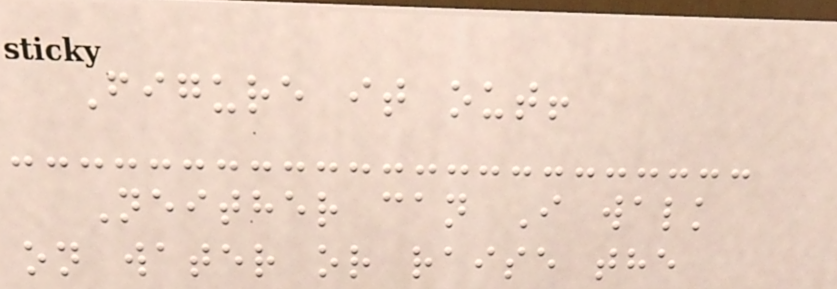Figure it out!
Neither can I walk
on water or raise the
